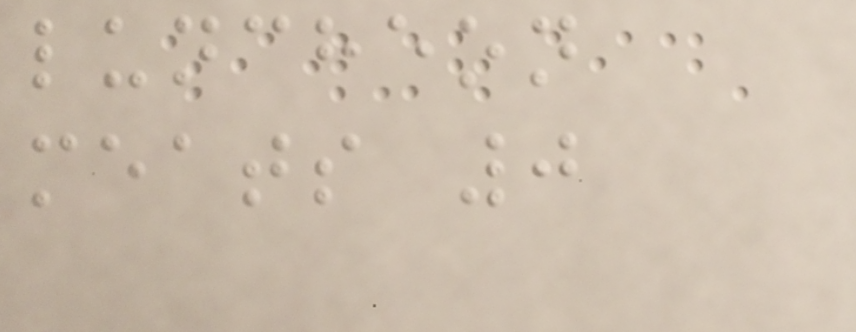luncheon
meats 0
